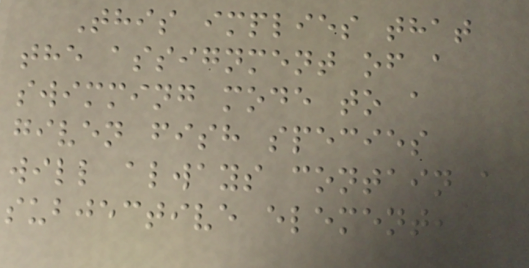This implies that
the assignment of a
swimming mode to a
given fish species
will always contain a
subjective element,
